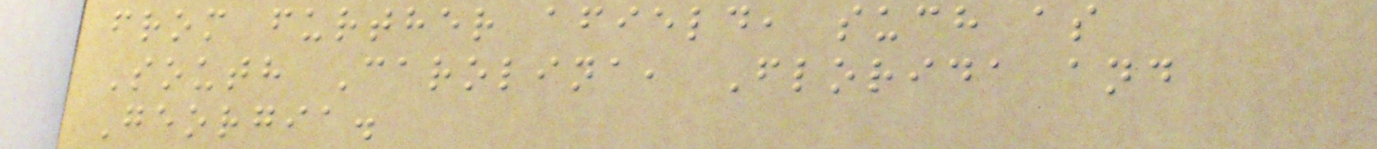from further afield, such as
South Carolina, Florida and
Georgia.
